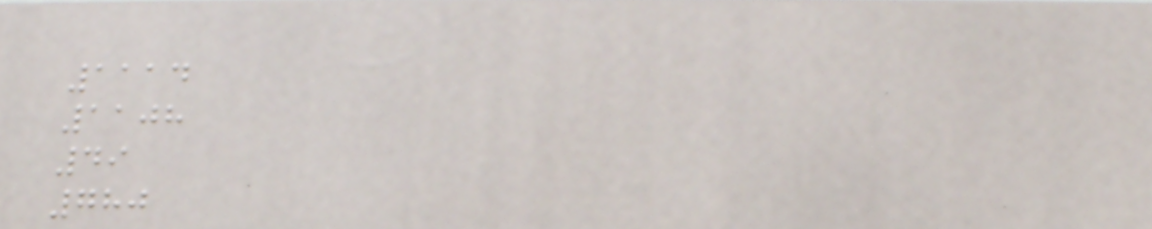1114
1108
49
780
